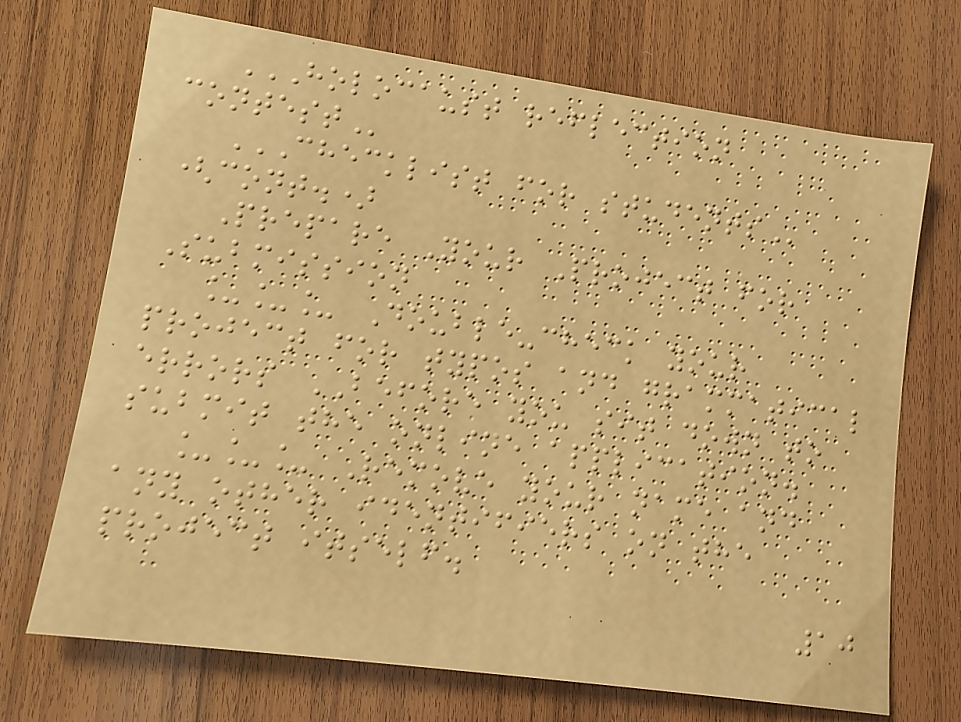HOLOCAUST REFLECTION
CONTEST
CHECKLIST FOR STUDENTS
(cont.)
Prepare Your Project for
Submission
___ Double-check your
project for typos and grammatical
errors BEFORE you sit down to
submit the online application.
___ Remove your name and
any other identifiers on the
project itself.
10
